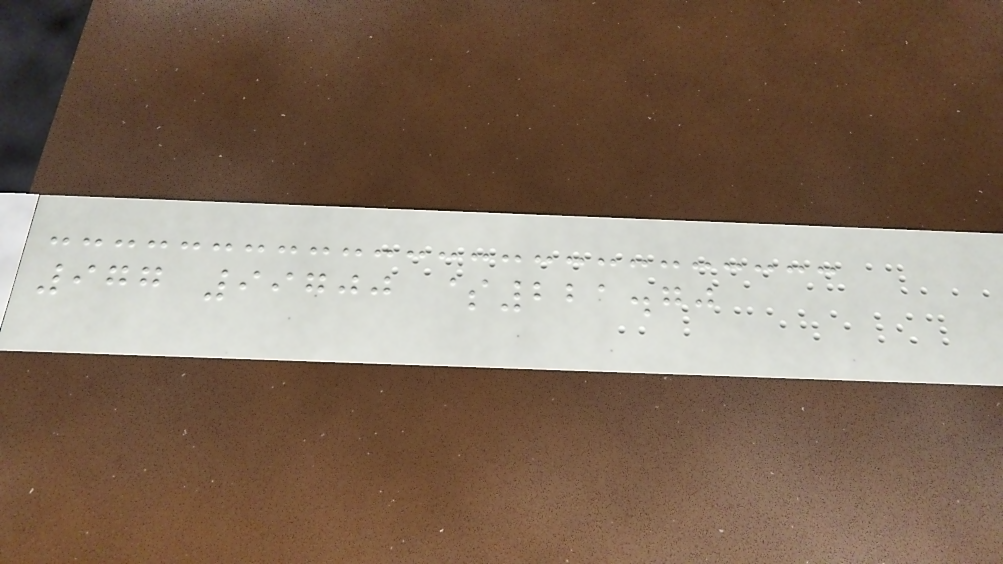977 99700 $221.70
